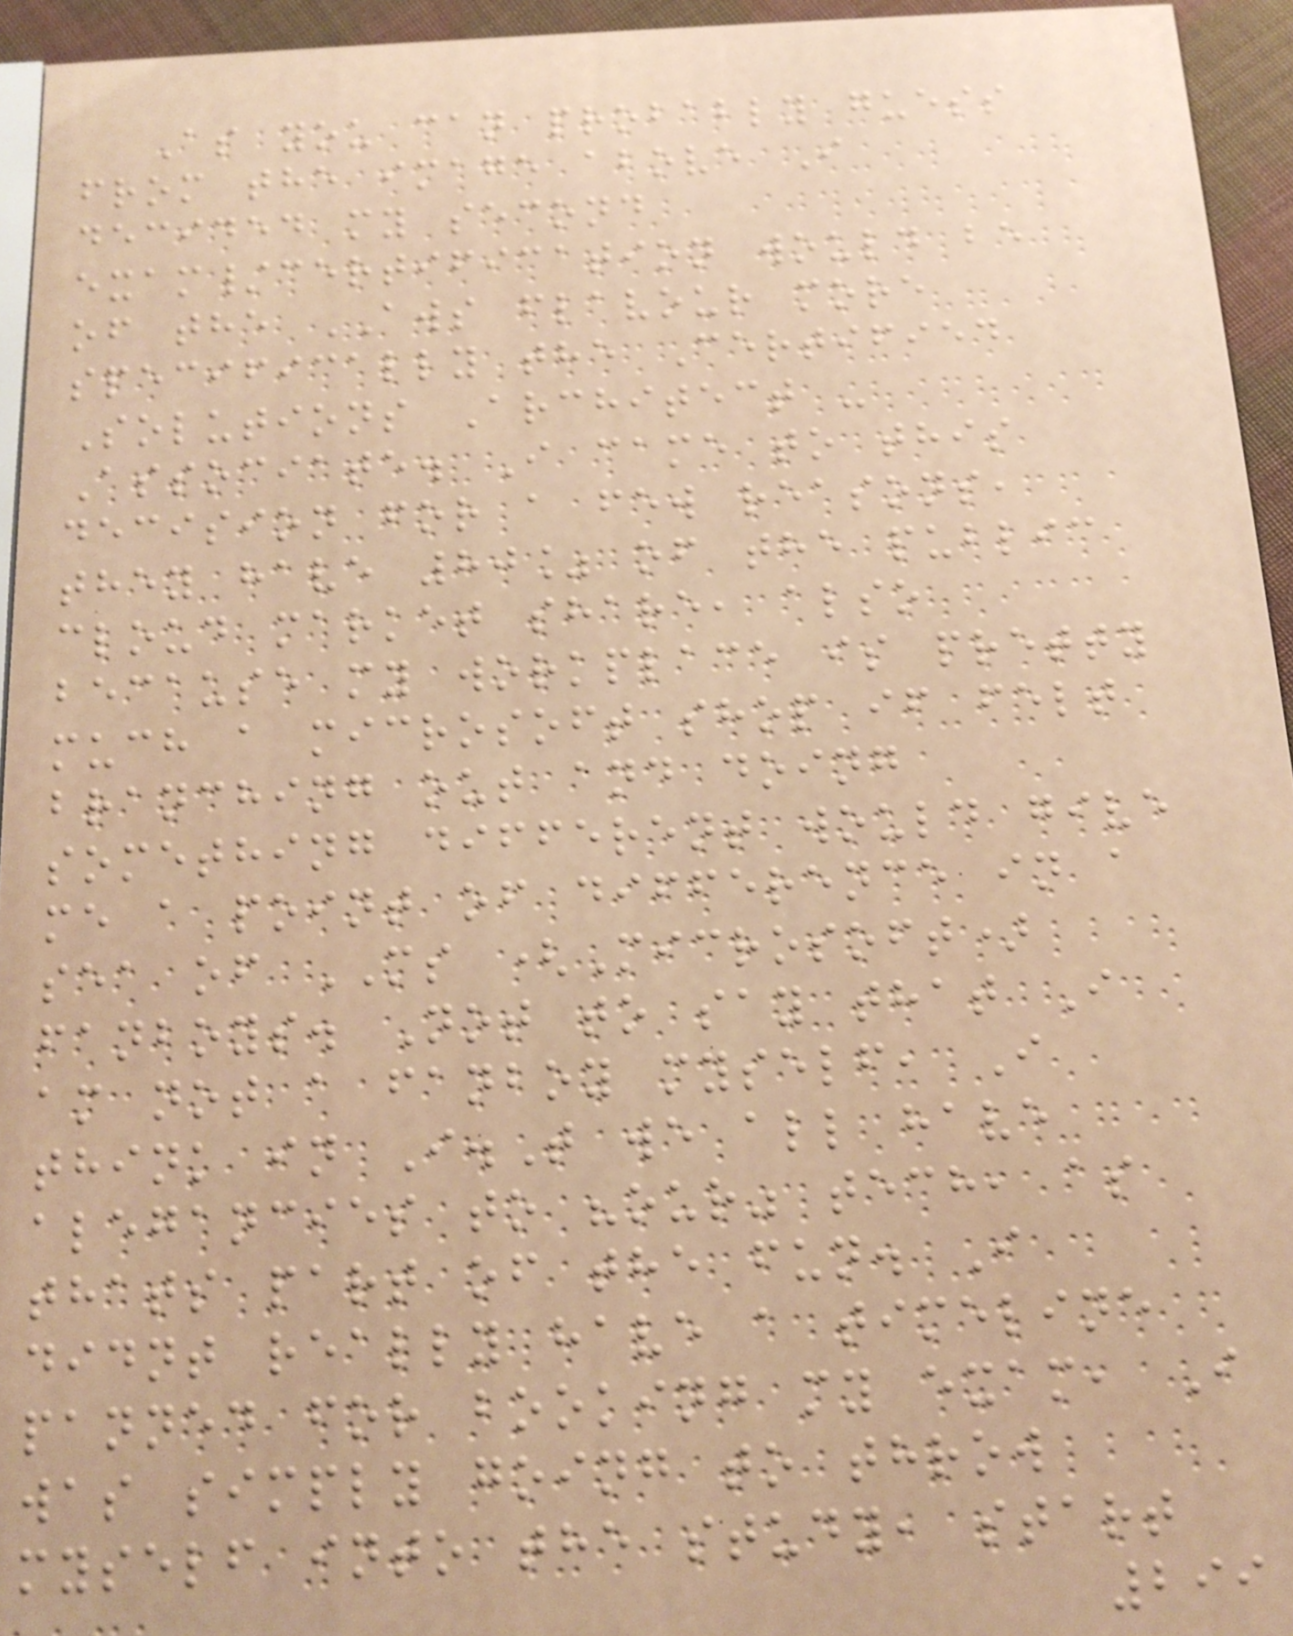As you can probably guess
from the image above I
decided my second
exam/certification would be
of the AWS flavour more
specifically the Certified
Solutions Architect -
Associate. I came to this
decision for a few reasons,
they have 80% of the public
cloud market share, also
because my workplace is pretty
much a microsoft shop if felt
branching out and doing
something different would give
me a point of difference in a
sea of MS (Microsoft)
fanboys. Not to say that I
am not a fanboy myself, I
think in I.T we all have
alegancies to "our" tech, as
thats part of the fun. I
didnt really have a timeline
panned for booking my exam, I
was simply going to throw
myself into the study, start
299
